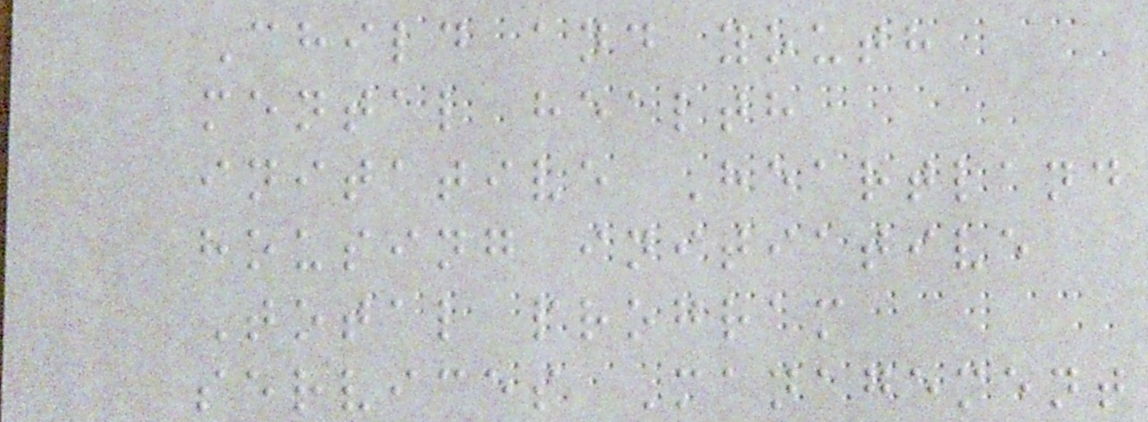Child and youth
mental health
initative Heartland
housing initiative
Total program
services Management
